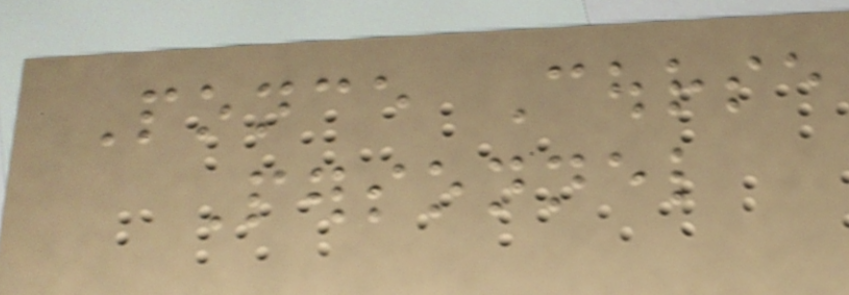Ponce Course
Personnel
